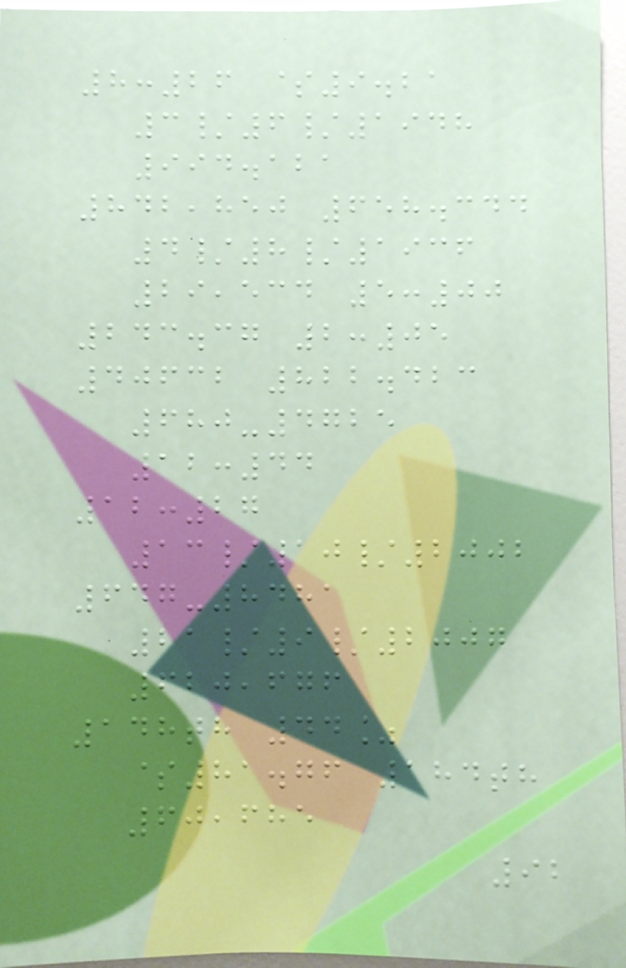8:26 $9.21
3/6/1948
994.121
842,850 658.344
4/8/1936
29,534 5:00
243.37 2:05
40632 822.423
680-4725
12:44
12:27
13/10/2002
647-8481
21/9/2007
620,676
148th 44%
$81.76 184th
60,685
92
